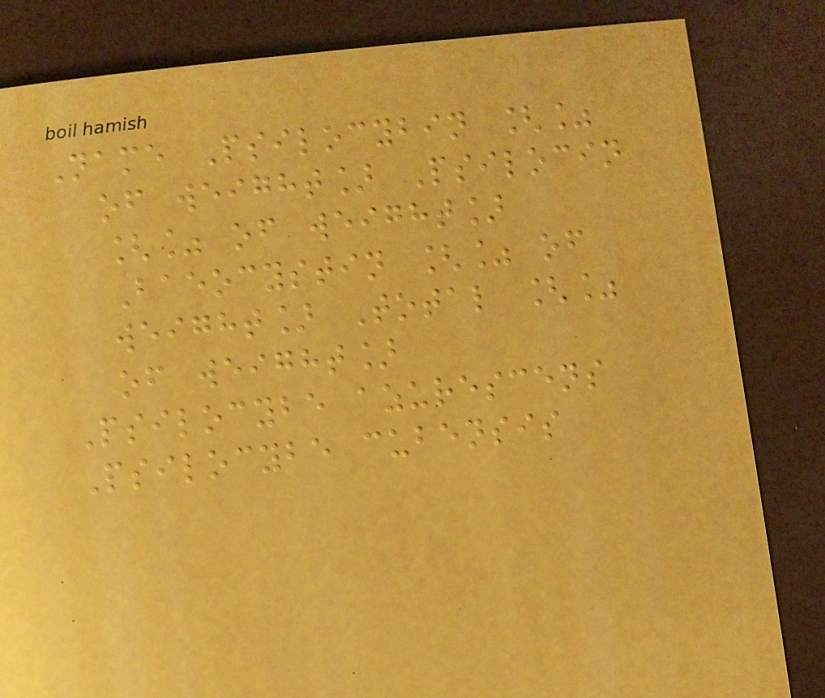Name Psilocybin [%
of weight] Psilocin
[% of weight]
Baeocystin [% of
weight] Total [%
of weight]
Psilocybe azurescens
Psilocybe cubensis
